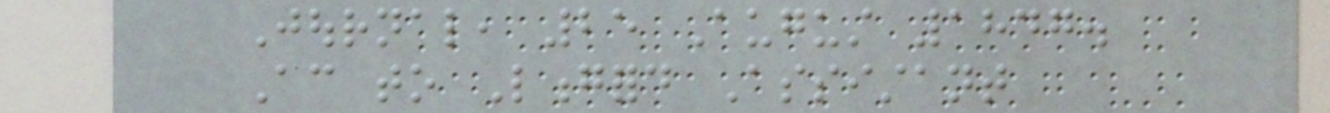Journal, 25 August 1847.
According to Longford Assistant
